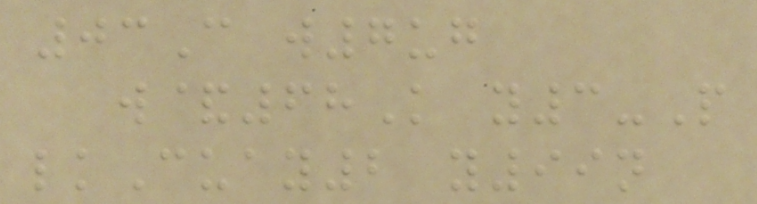03C w7ug
w&68K y3-P
lkCuay2 y99n
